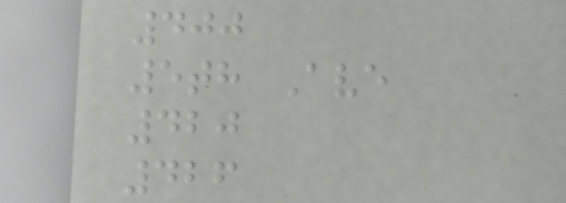400
5th Ave
420
426
